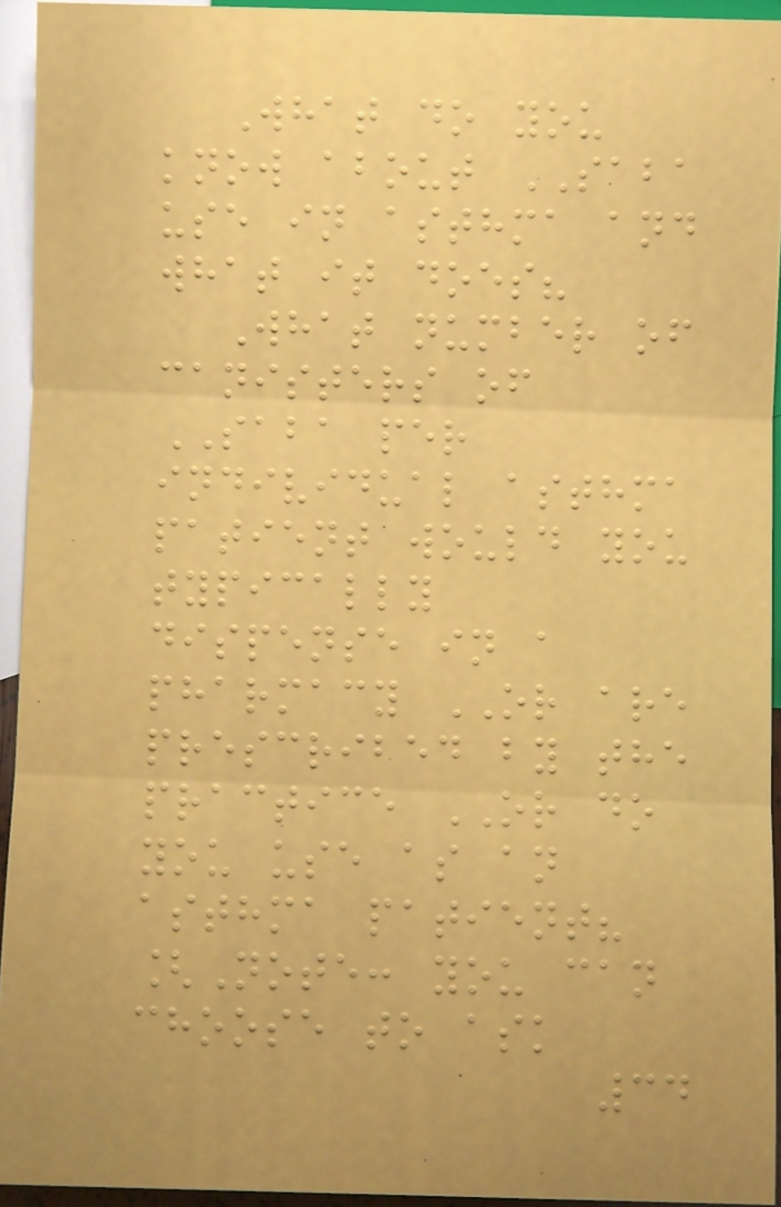What do you
know about SABA
use in asthma and
what it does?
What number of
canisters of
SABA per
individual asthma
patient would you
typically
dispense in a
pharmacy OR are
prescribed by the
practice OR do
you use as an
asthma patient?
[Note: you can
choose to ask
34
